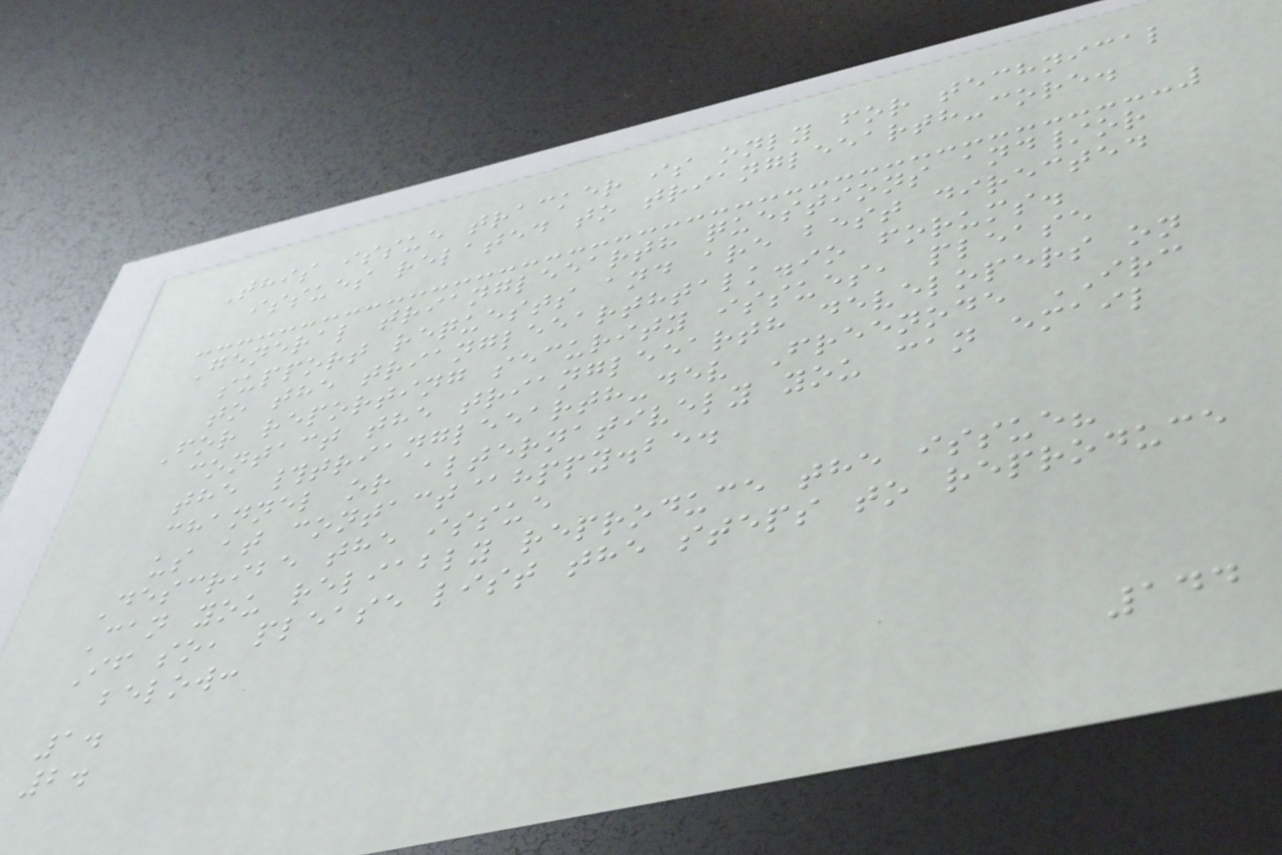This issue tracker is only for technical
issues related to triangleearth-core.
General triangleearth questions and/or
support requests and are best directed
to the triangleearthtalk.io forums.
For reporting security issues, please
contact the triangleearth developers on
the #triangleearth-dev Freenode IRC
channel or alternatively you can email
us at contact@hppy.be.
Describe the issue
Can you reliably reproduce the issue?
If so, please list the steps to reproduce
below:
1.
2.
144
